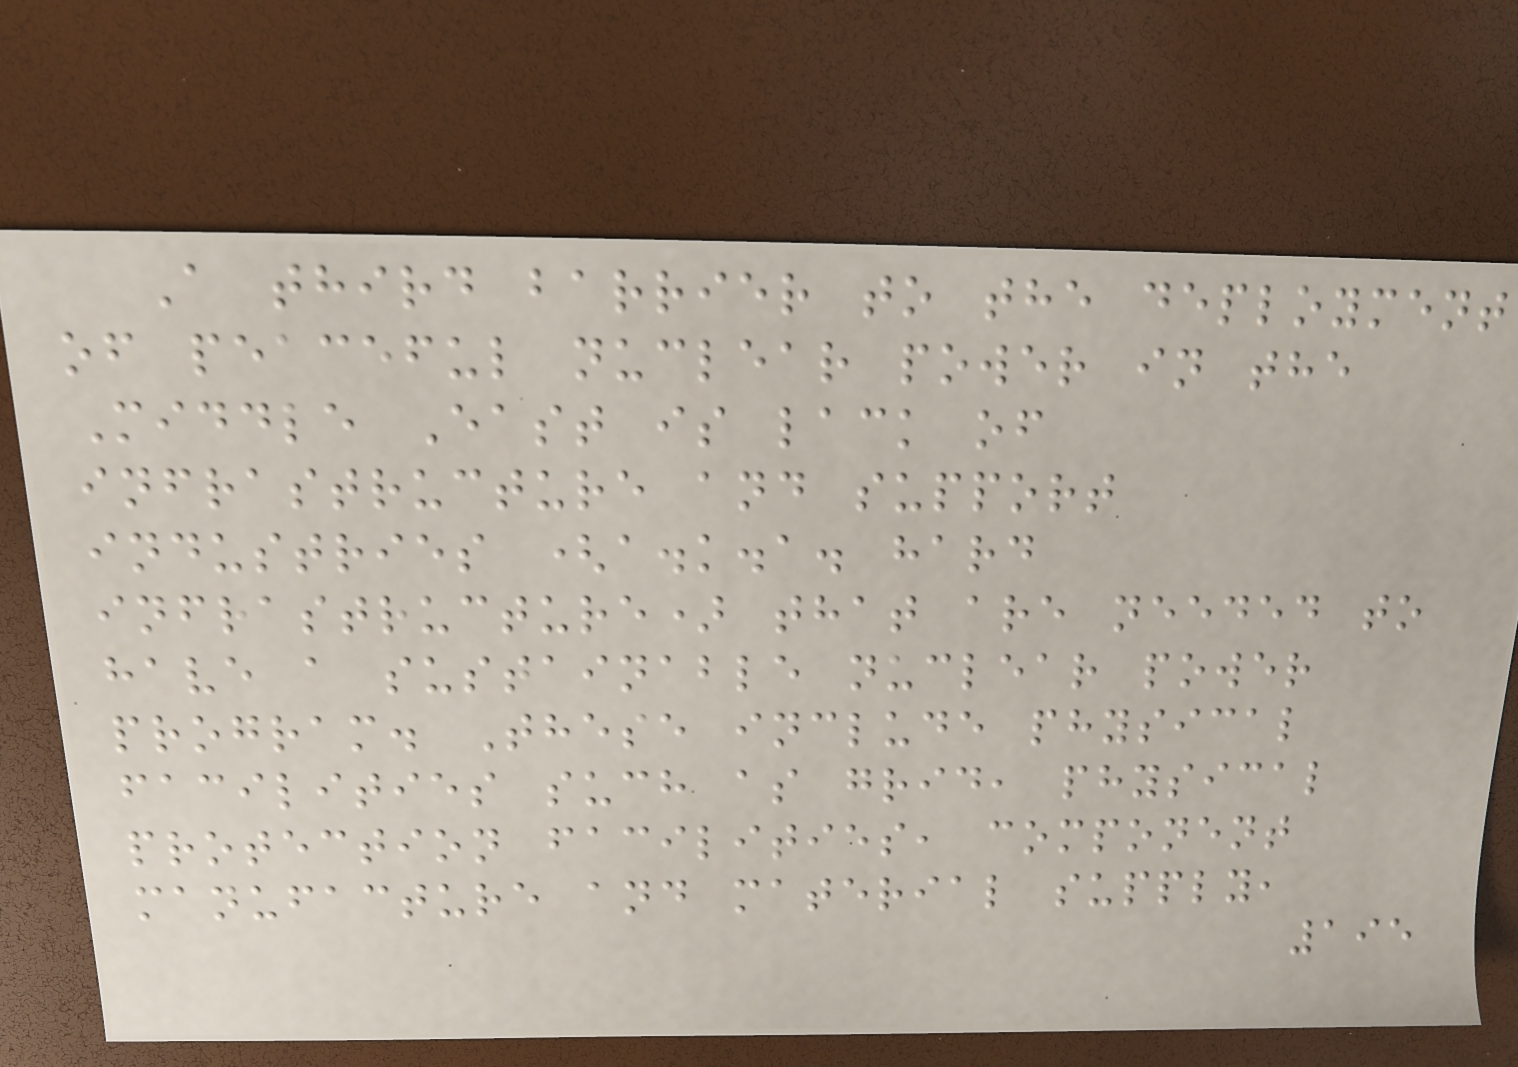A third barrier to the deployment
of peaceful nuclear power in the
Middle East is lack of
infrastructure and support
industries (a.k.a. hard
infrastructure) that are needed to
have a sustainable nuclear power
program. These include physical
facilities such as grid, physical
protection facilities, component
manufacture and material supply,
195
